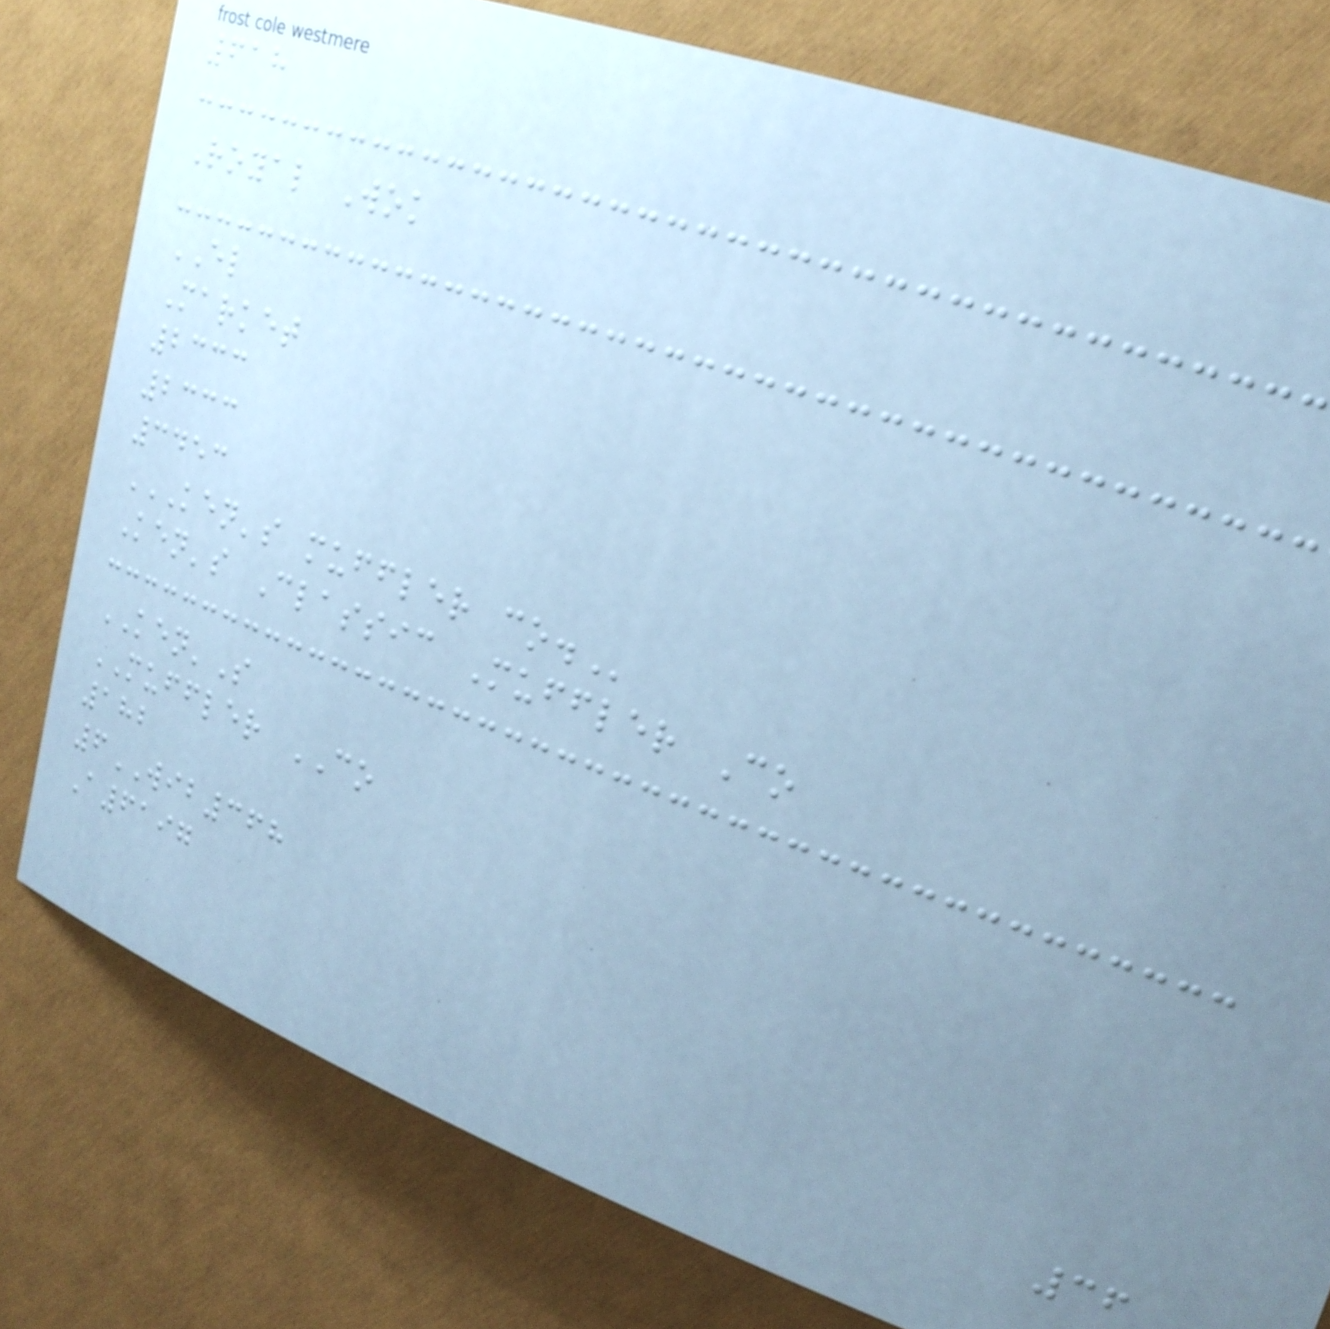618
Royal Wok
EL
Market
2333
2333
3453
KEN'S MUFFLER CO.
Ken's Classic Muffler Co
KEN'S
MUFFLER CO
182
6WIB368
A6197
36
